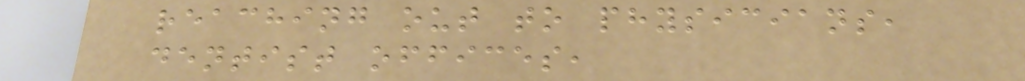reaching out to physicians,
dentist offices,
